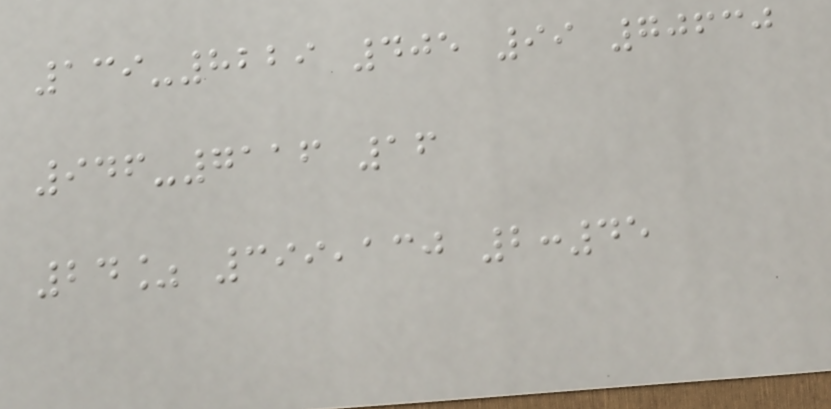139-8229 405 99 70630
946-7116 16
24% 399,130 2:45
